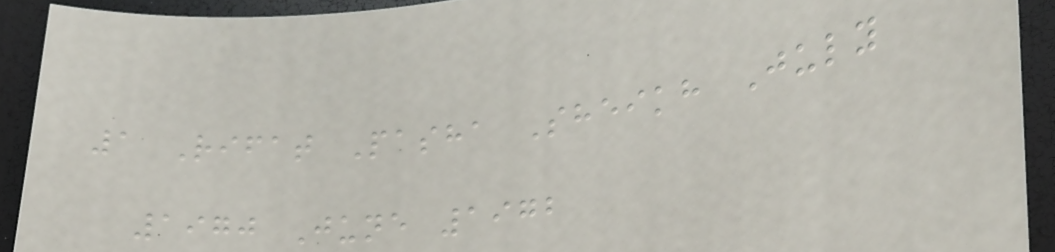1 Rifat Pasha Sheikh July
1970 June 1972
